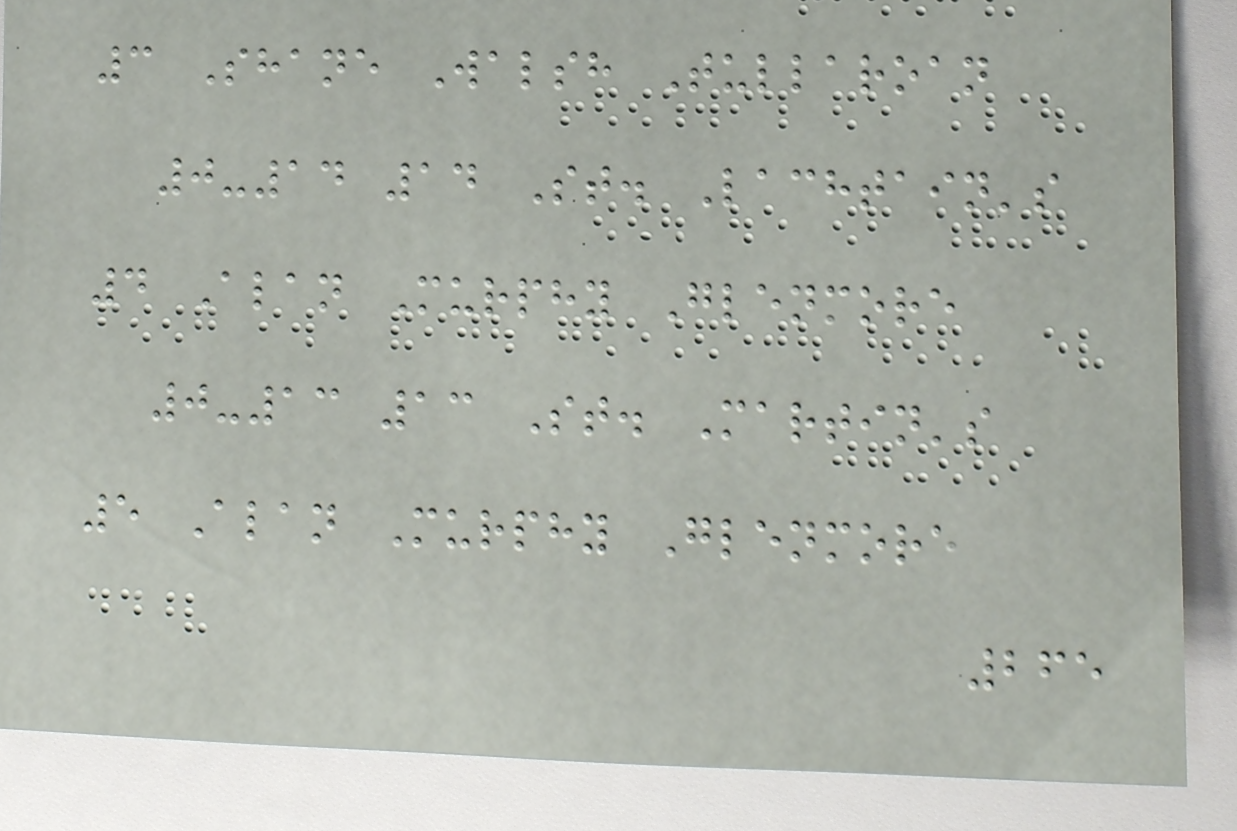3 Shane Walsh Tullaroan
0-14 14 St. Lachtain's
4 Alan Murphy Glenmore
0-13 13 St. Martin's
5 Alan Murphy Glenmore
265
